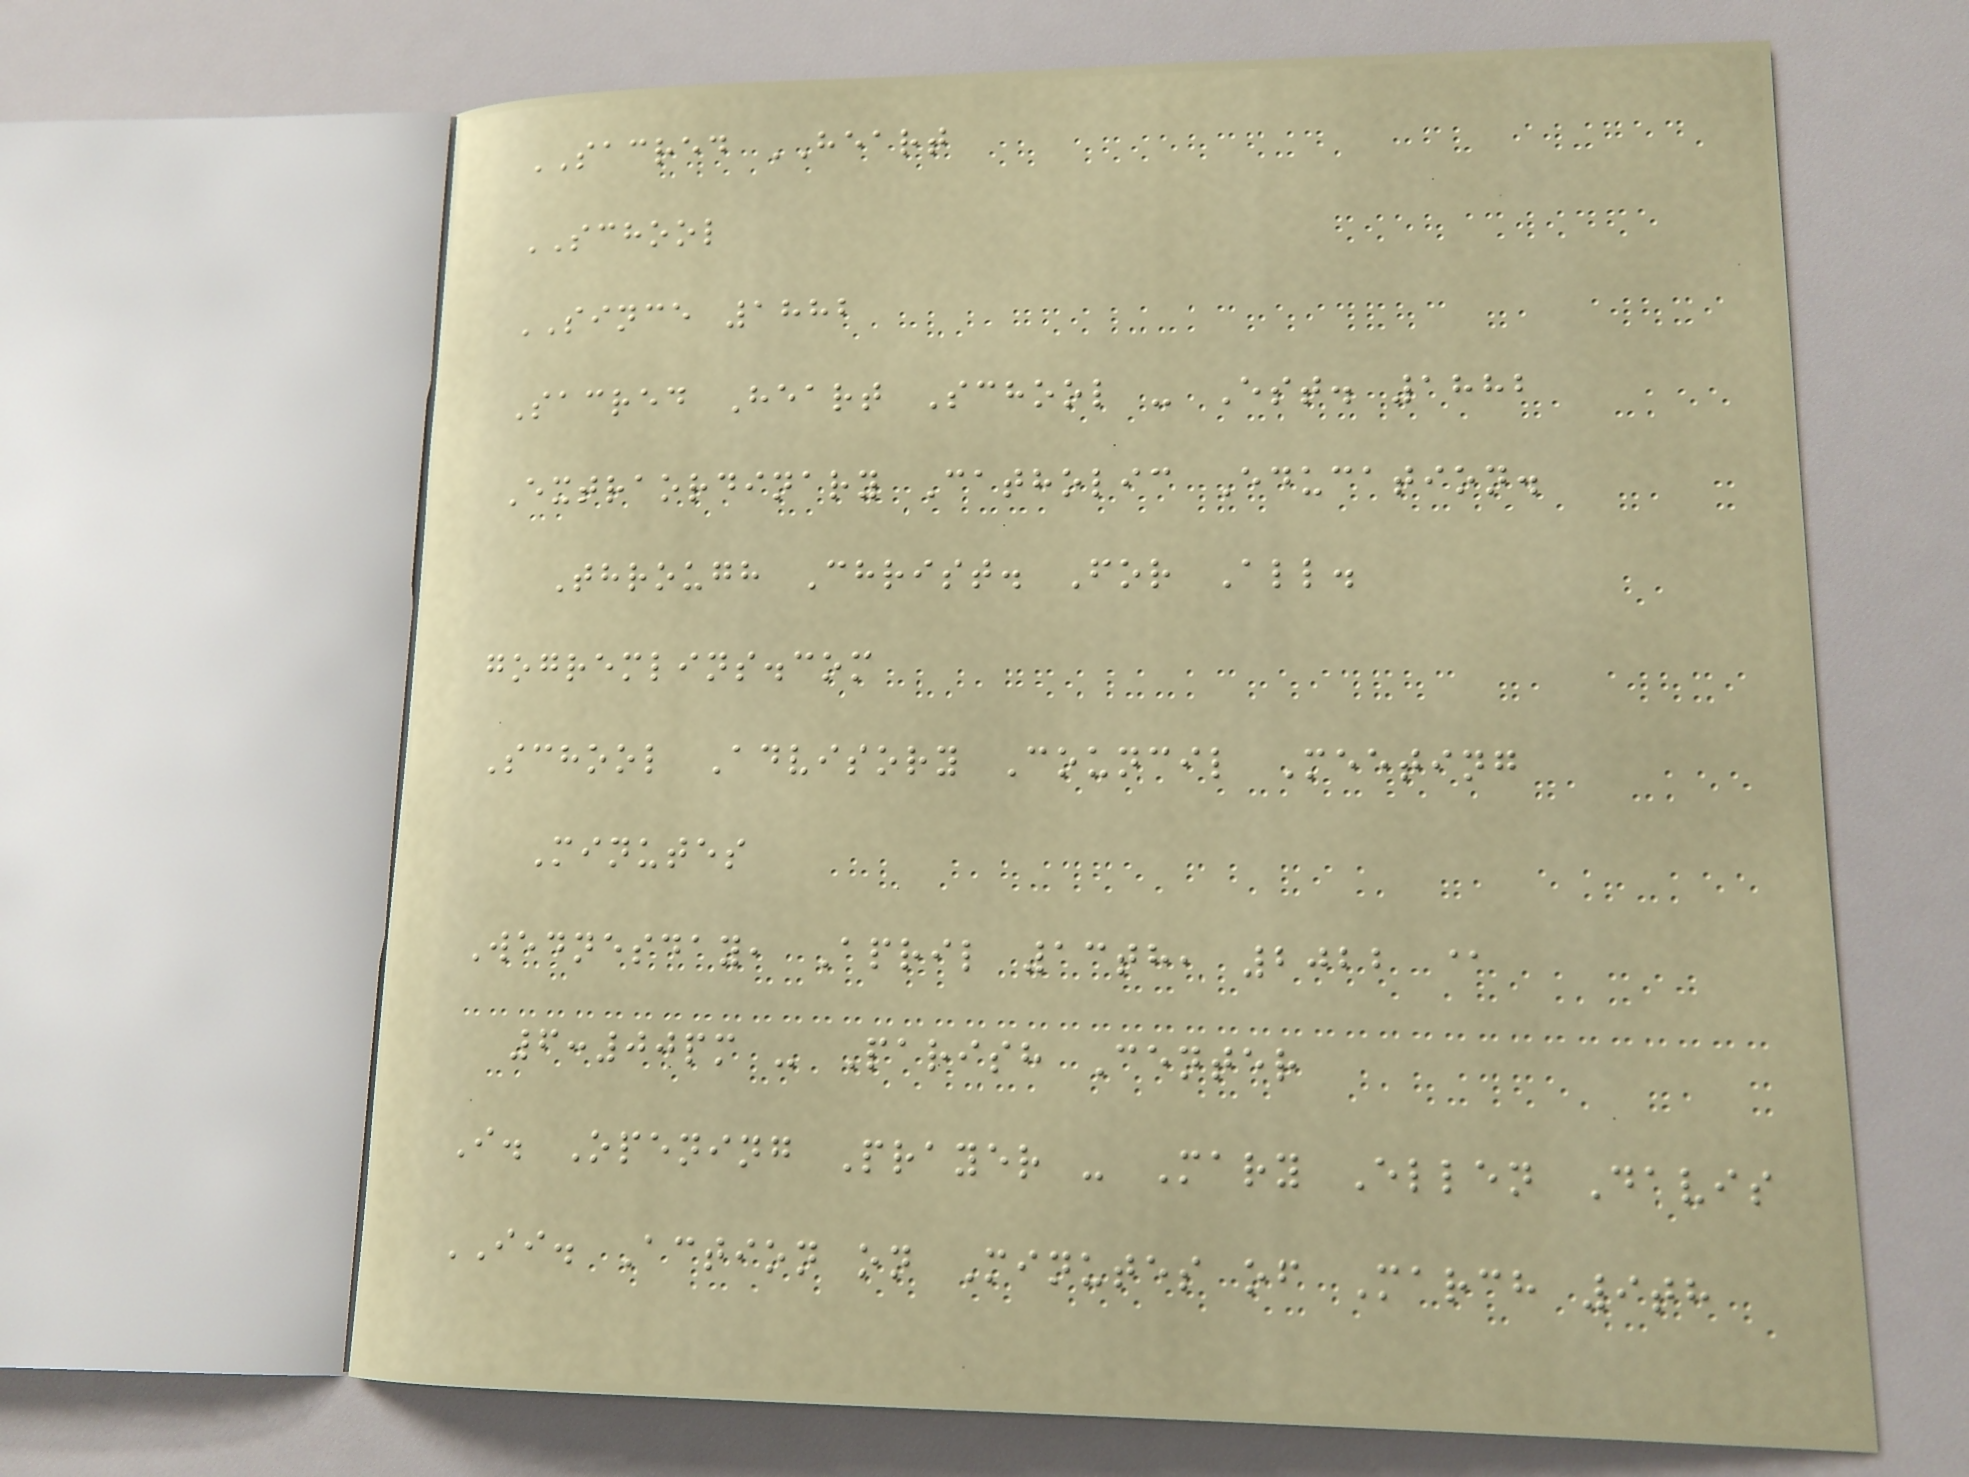SACRED HEART
SCHOOL
SINCE 1882
Sacred Heart School - Est. 1882
Extraordinary Catholic Education.
Through Christ. For All.
gogremlins.com
School Advisory Council Meeting
Minutes
Wednesday, April 13th, 2022 @
6:00pm - Parish Center
I. Opening Prayer - Mary Ellen Davis
II. Action on Minutes of March 9th
